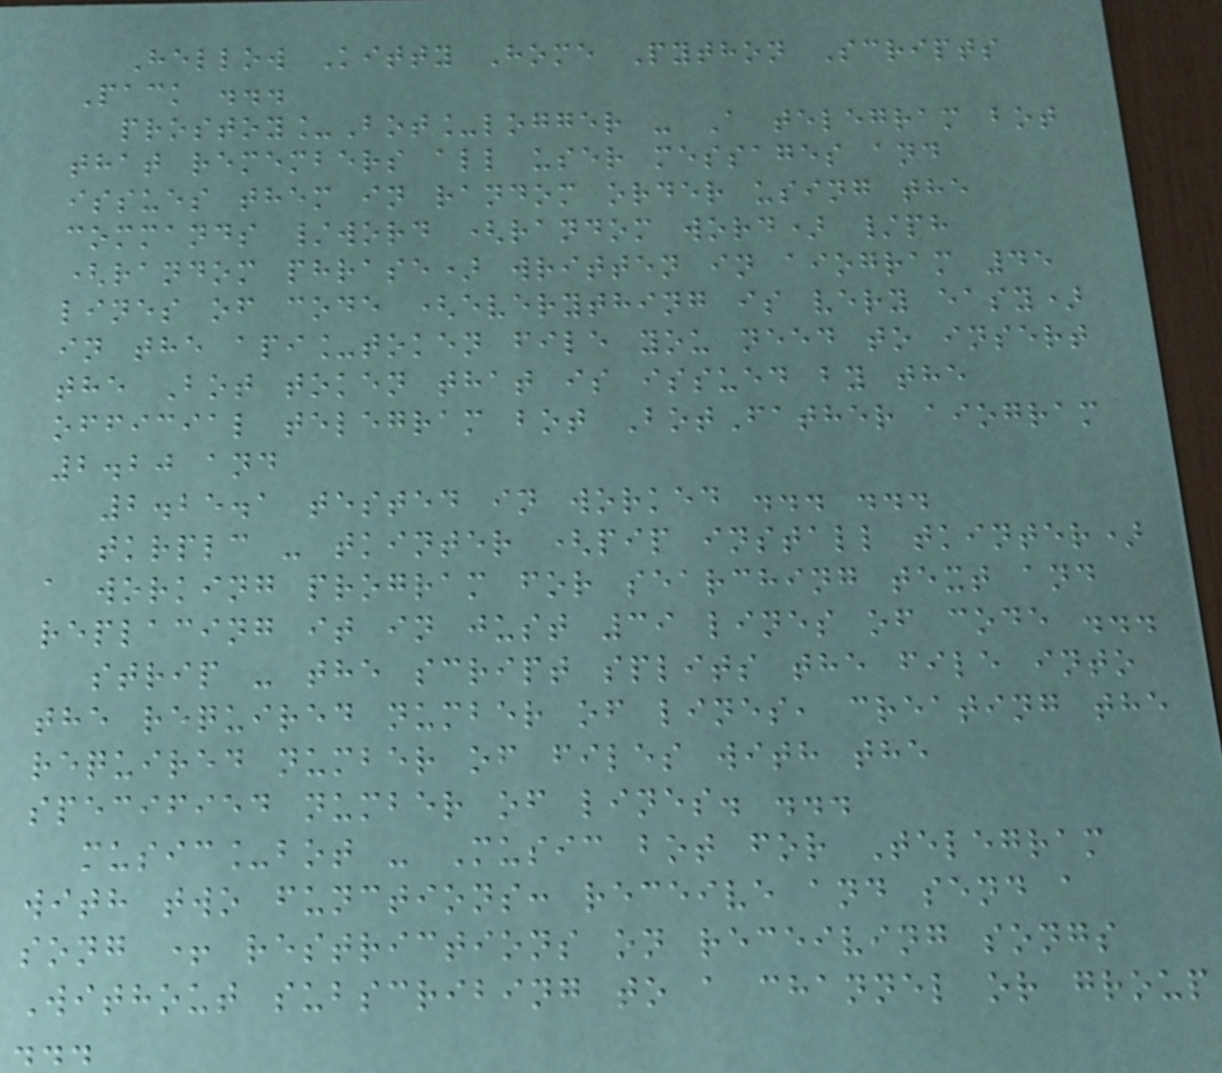Hellow Kitty Home Python Scripts
Pack ...
prostoy_Bot_logger - A telegram bot
that remembers all user messages and
issues them in random order using the
commands /word (random word) /ph
(random phrase) written in aiogram 45
lines of code (everything is very easy)
in the api_token file you need to insert
the Bot token that is issued by the
official telegram bot BotFather aiogram
2.20 and
2.25.1 tested in worked ... ...
tkrplc - tkinter (pip install tkinter)
a working program for searching text and
replacing it in just 39 lines of code ...
strip - the script splits the file into
the required number of lines, creating the
required number of files with the
specified number of lines. ...
music_bot - Music bot for Telegram
with two functions: receive and send a
song + restrictions on receiving songs
Without subscribing to a channel or group
...
